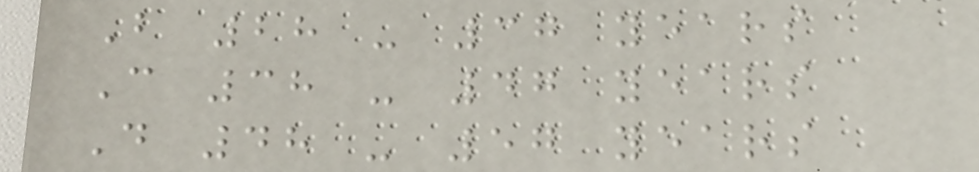B 28 - 37 years
C 38 - 47 years
D 48 - 57 years
